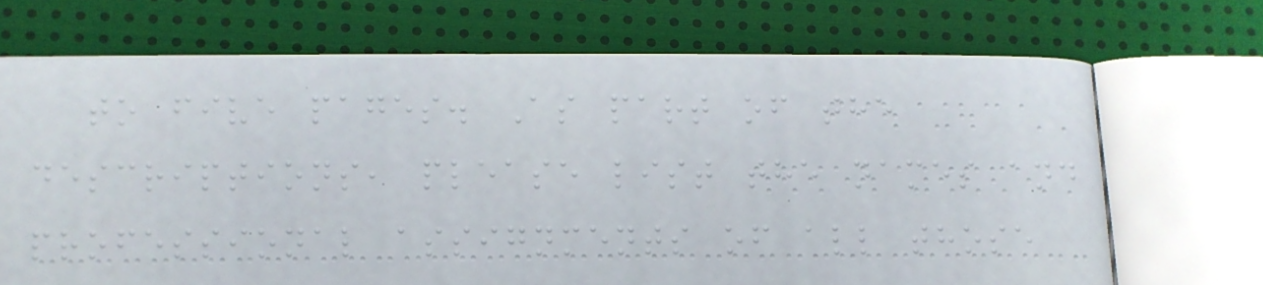to five pages. As part of the
descriptions, please list the names and
professional assignments of all those
